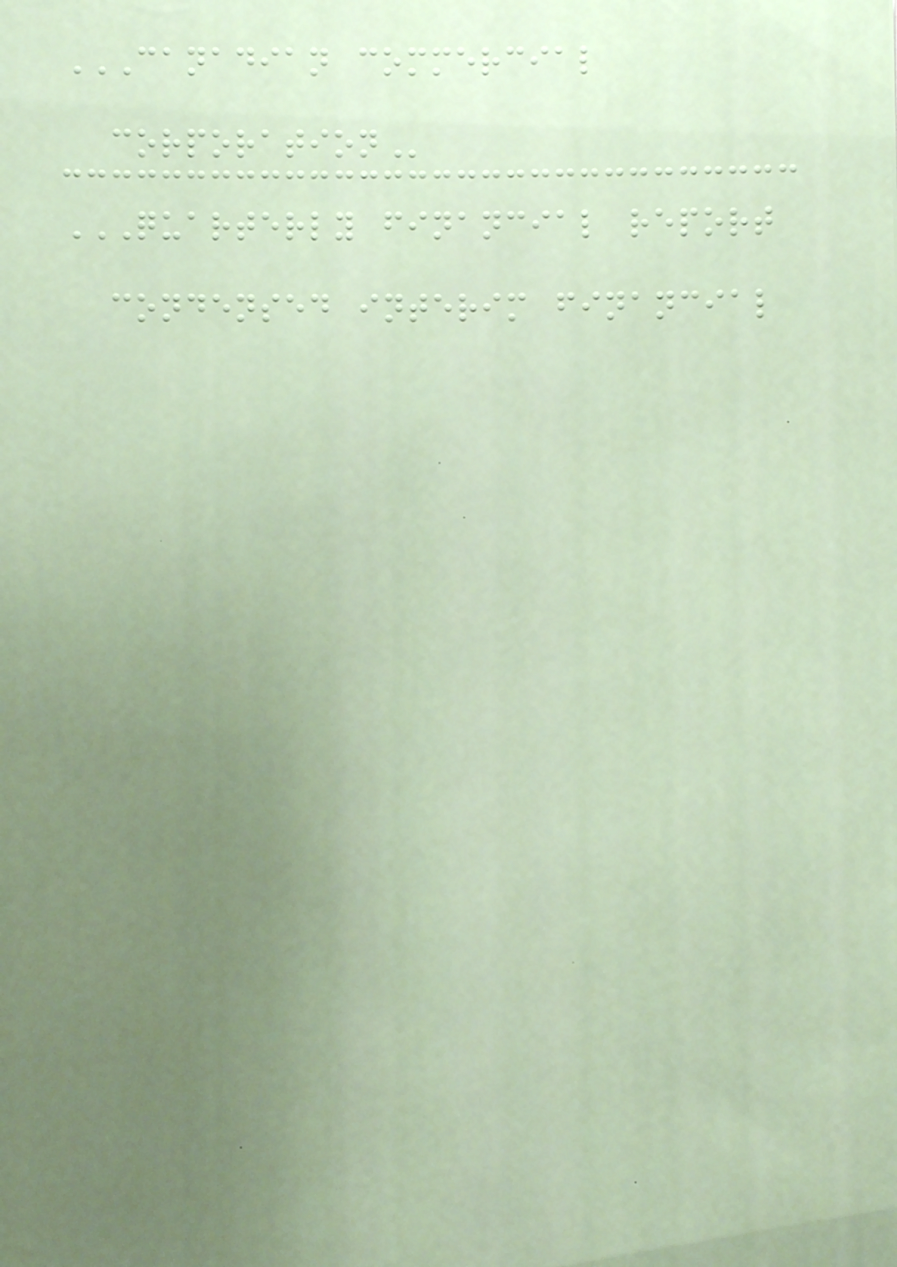CANADIAN COMMERCIAL
CORPORATION
QUARTERLY FINANCIAL REPORT
CONDENSED INTERIM FINANCIAL
